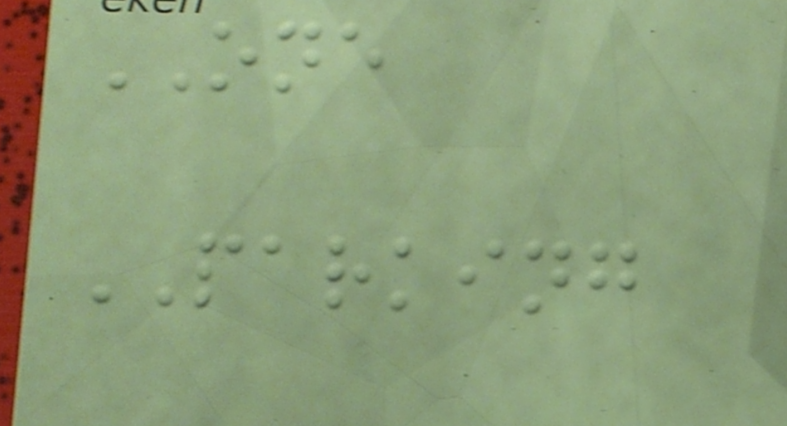ONE
PARKING
